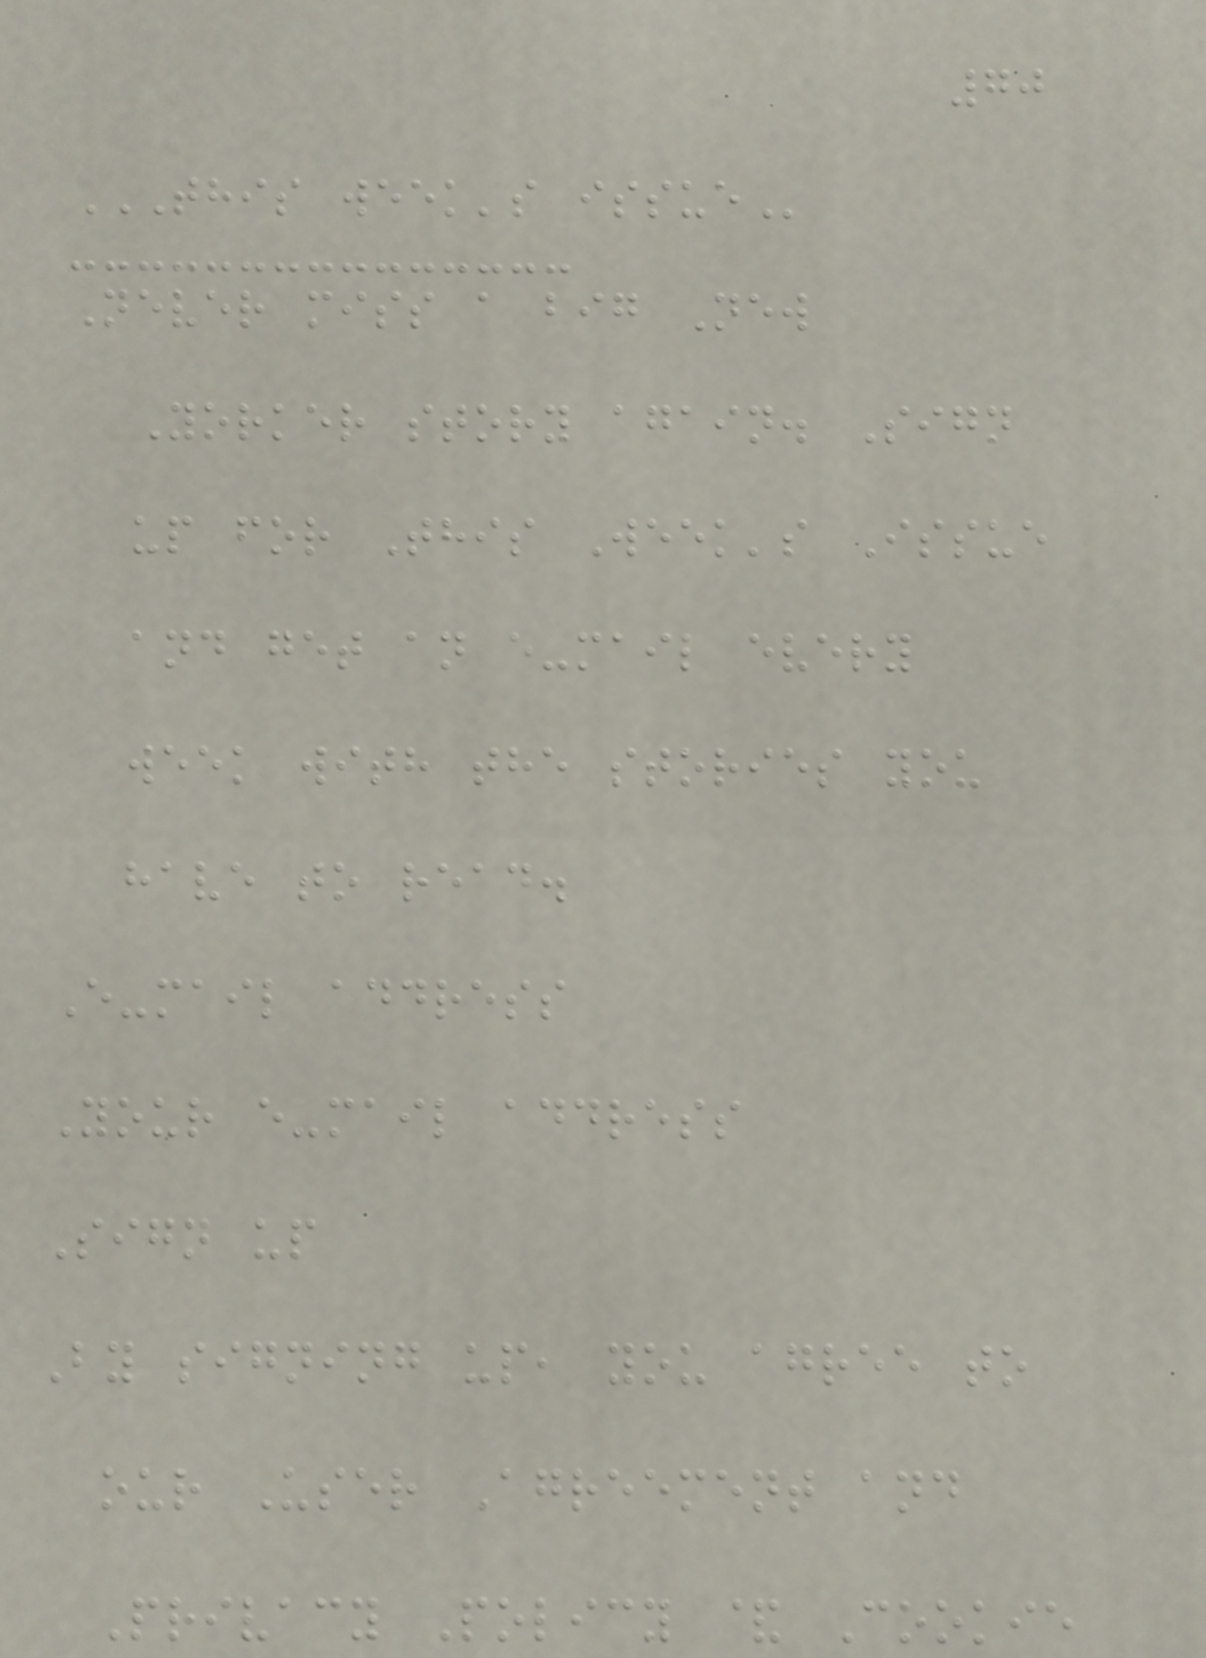70
THIS WEEK'S ISSUE
Never miss a big New
Yorker story again. Sign
up for This Week's Issue
and get an e-mail every
week with the stories you
have to read.
E-mail address
Your e-mail address
Sign up
By signing up, you agree to
our User Agreement and
Privacy Policy & Cookie
